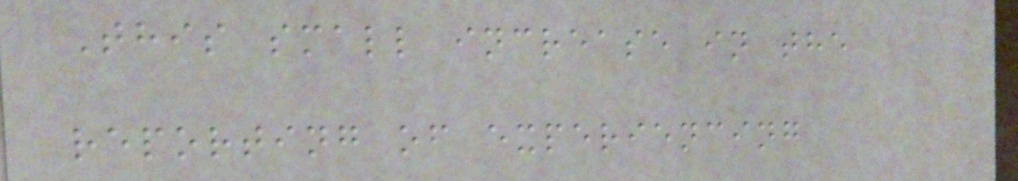This small increase in the
reporting of experiencing
